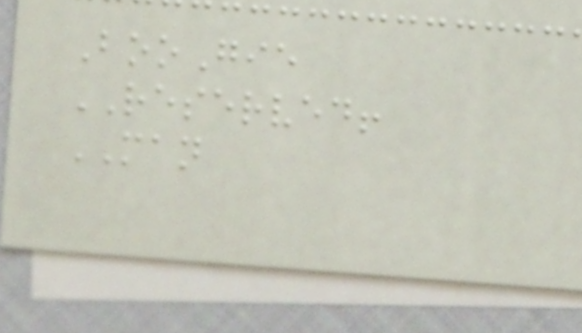BooGie
RESERVED!
MAN
